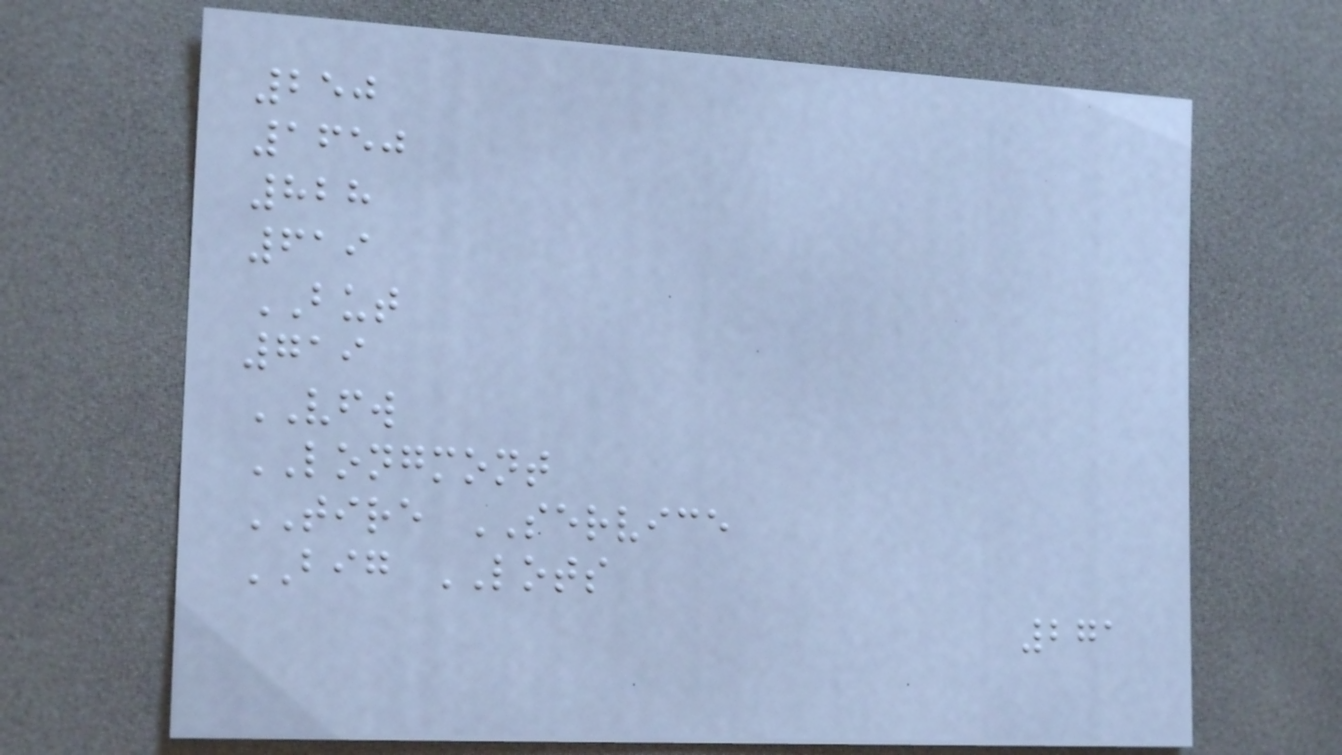250
1650
828
619
BUT
719
VFW
LONGMONT
TIRE SERVICE
BIG LOTS
271
